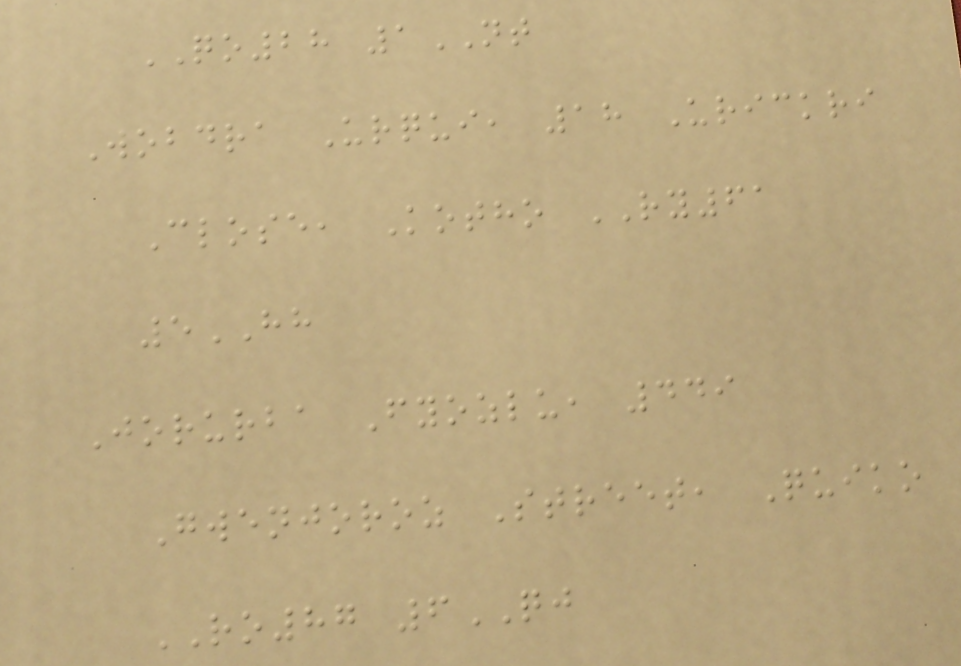QO28 1NT
Wobdra Urqui, 18 Urickri
Close, Kotho RY61
5HH
Jorurba Fyozlu, 449
Gwenjoroz Street, Quiko
RO87 6QJ
